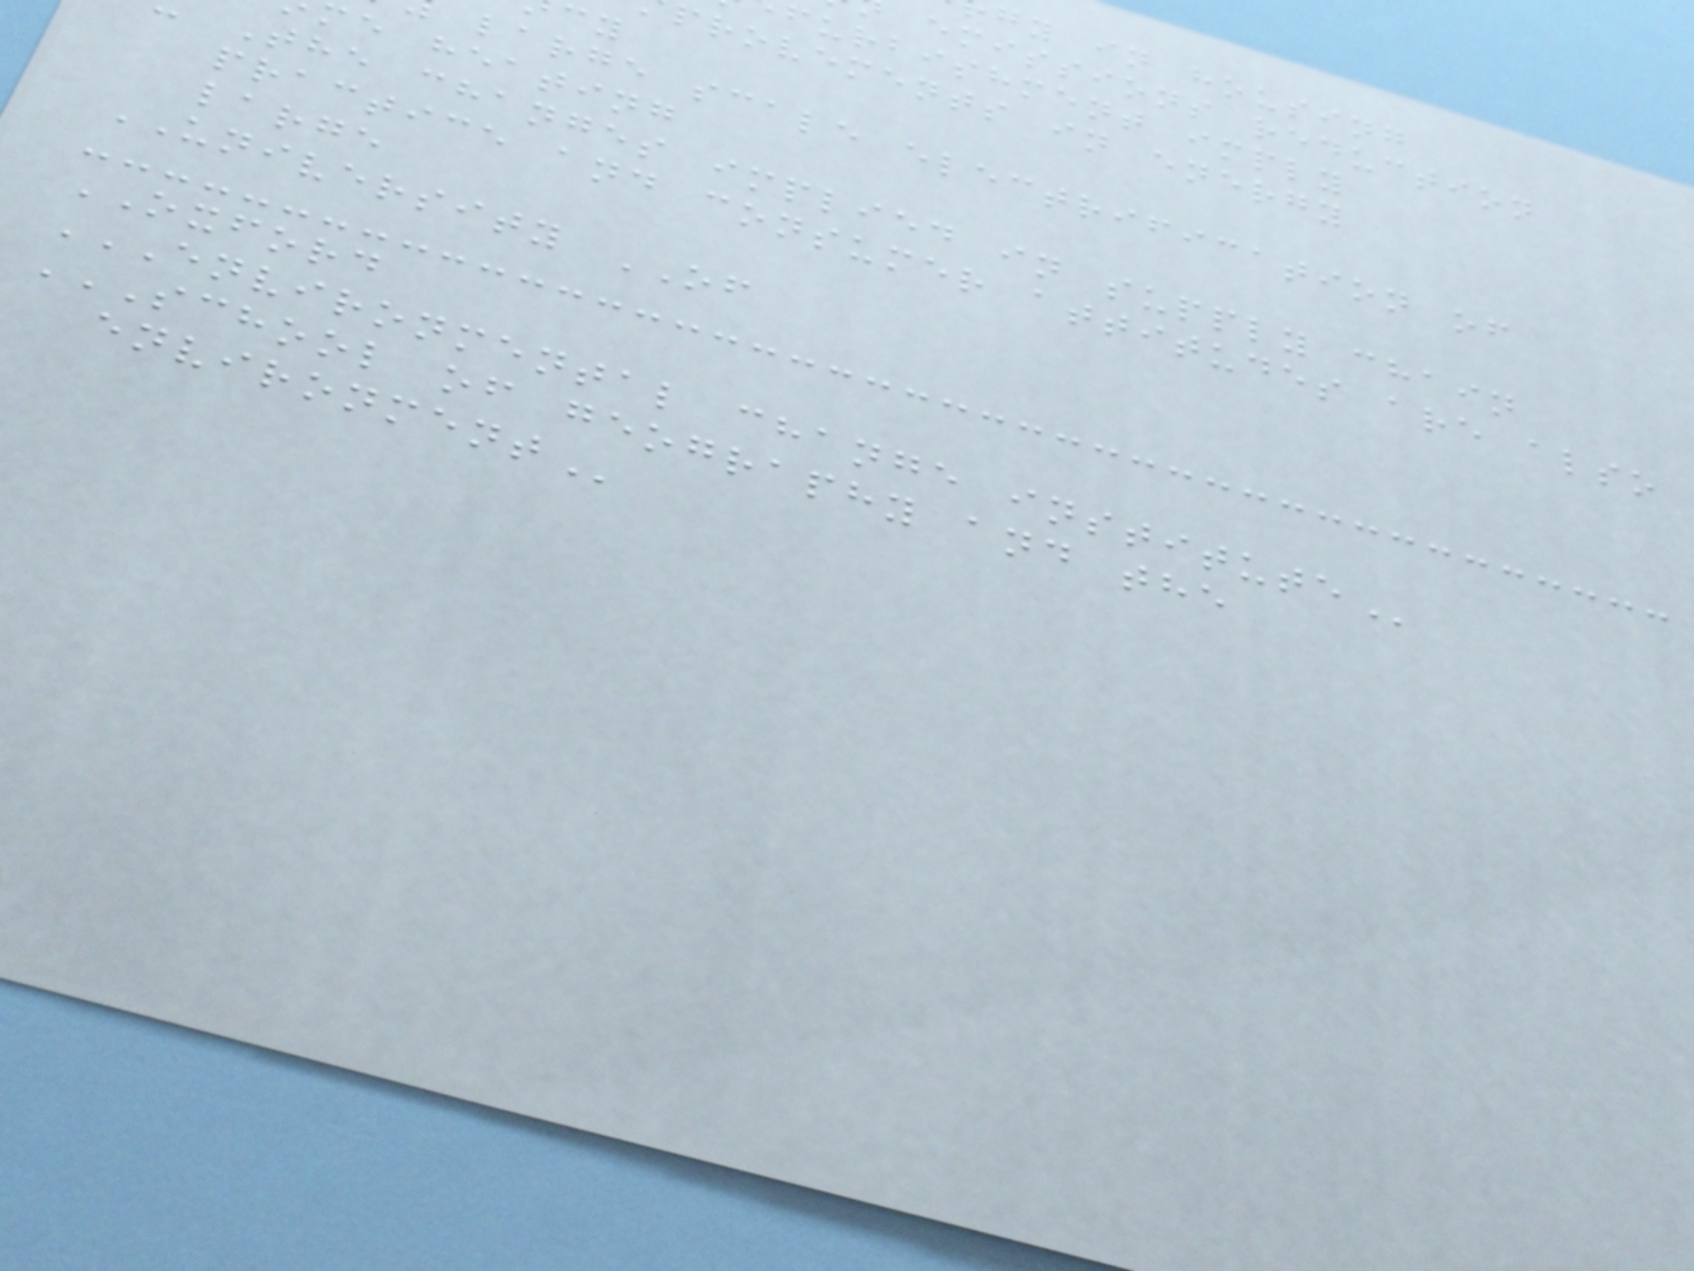gy in housing
emissions reduction
furbishment imply
provements in energy
large scale electrification of
me heating
The changes implied in supply chain
practice and consumer attitudes are also
large
UNIVERSITY OF
OXFORD
ENVIRONMENTAL CHANGE INSTITUTE
SCHOOL OF GEOGRAPHY AND THE
